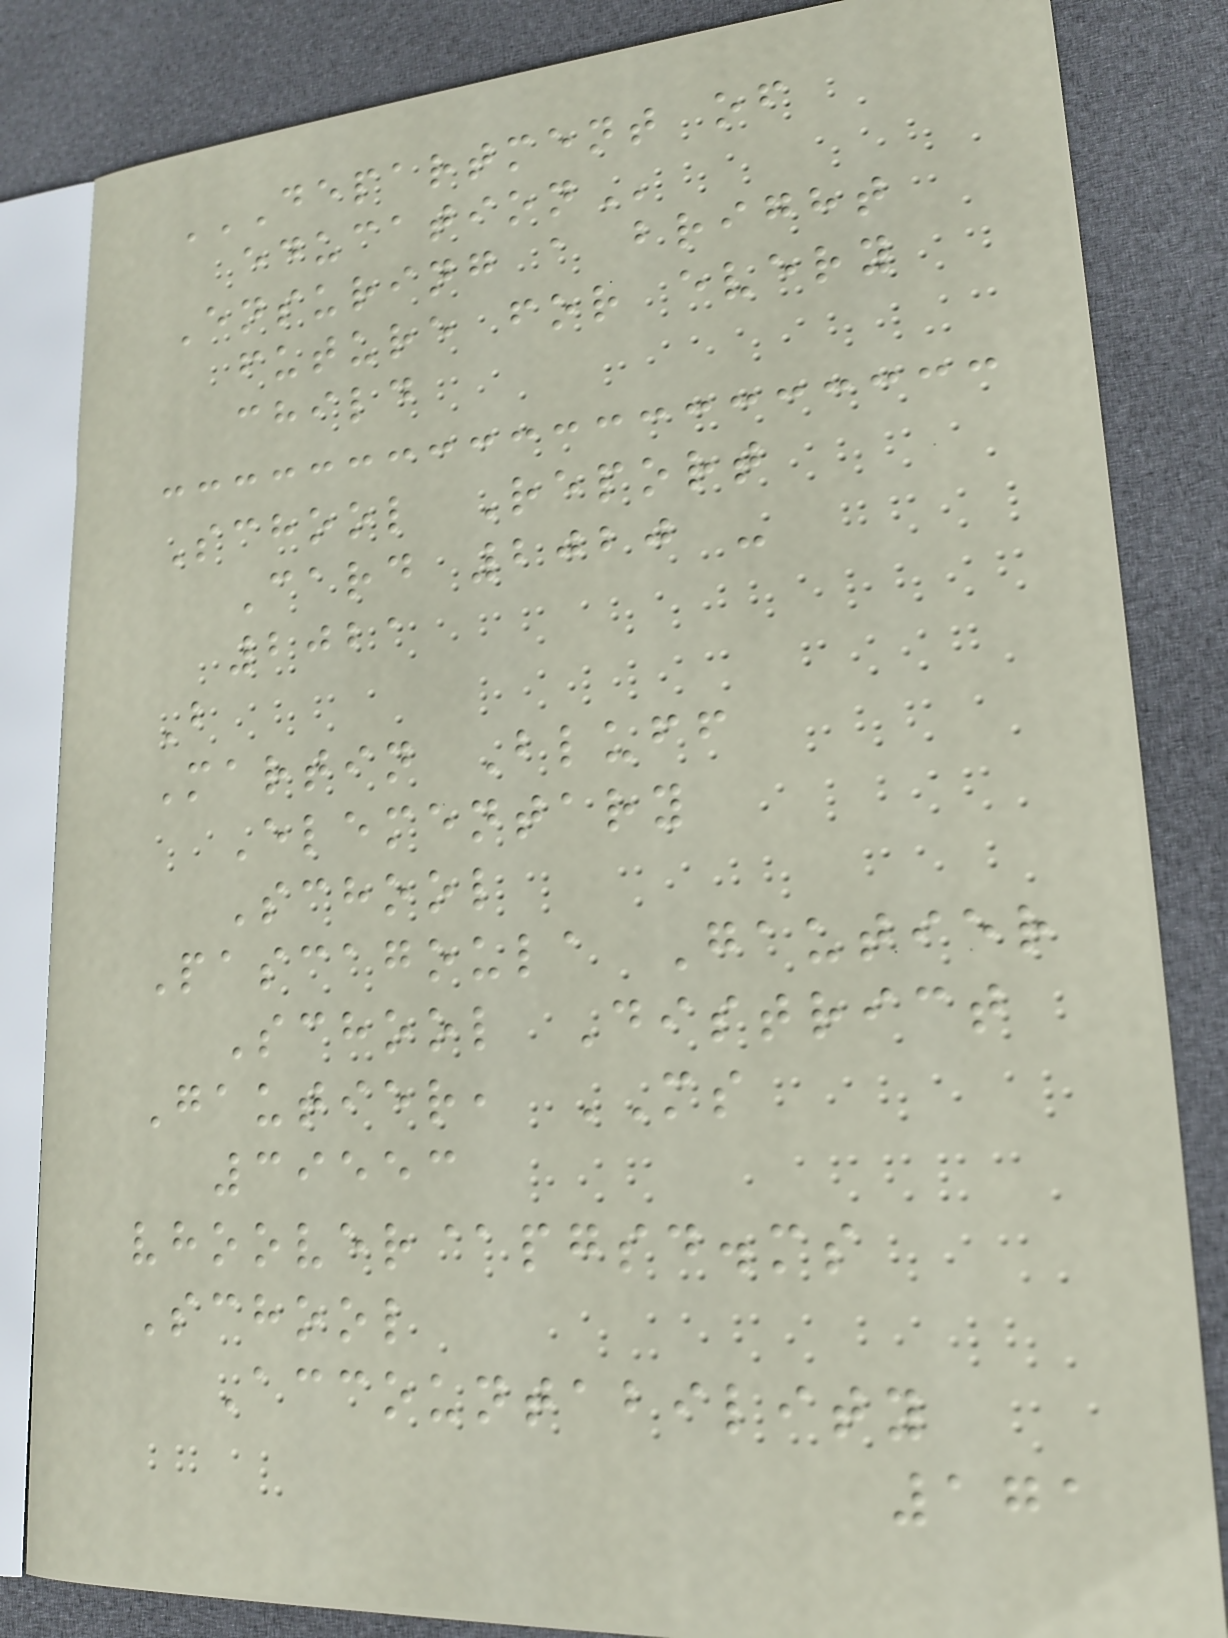DEPARTMENT OF
EDUCATION
Ensuring a bright
future for every
child
School Report
Card 2020 -
2021
B
Martin Bluff
Elementary
School
Pascagoula Gautier
School District
Gautier, MS
39553
vhoover@pgsd.ms
School
Accountability
171
